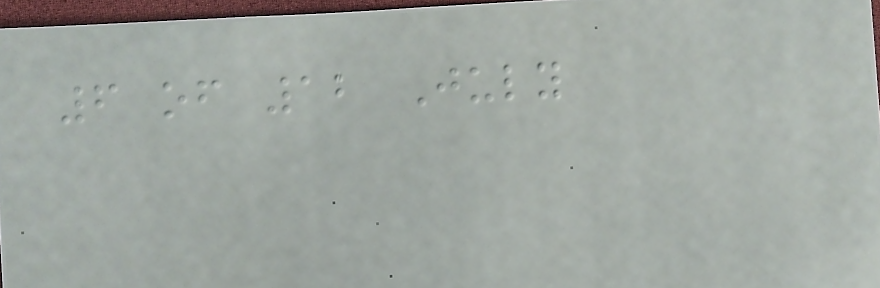6 of 12 July
